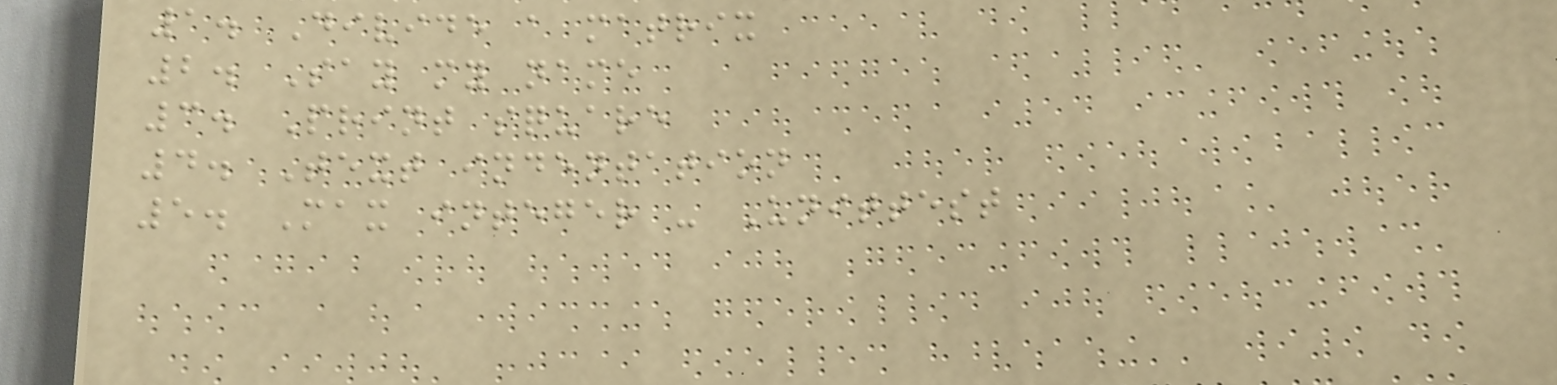1. Divide a matrix
2. Say my name
3. Print square
4. Text indentation
5. Max integer - Unittest
